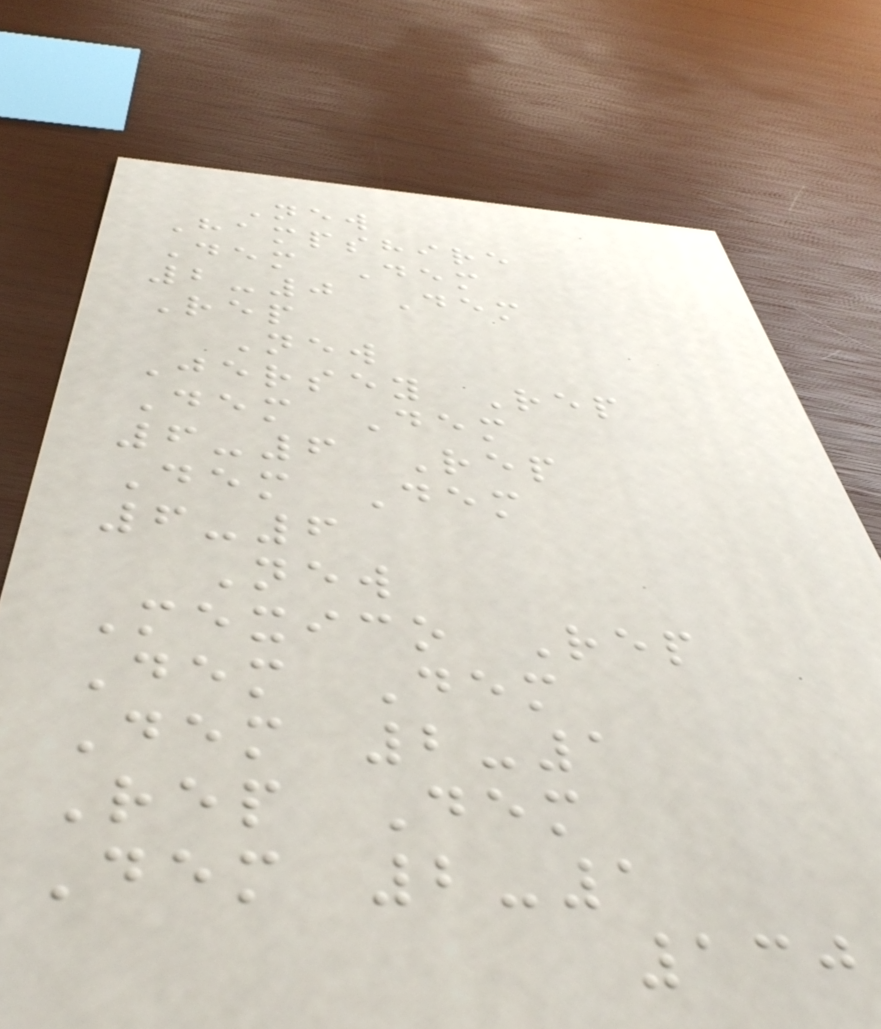New
Hampshire
Dem Dem
2-0 Dem
Rep
New
Jersey Rep
Dem Dem
6-6 Rep
Dem Dem
6-6
New
Mexico Rep
Dem Dem
Dem 2-1
Rep Dem
Dem 2-1
130
